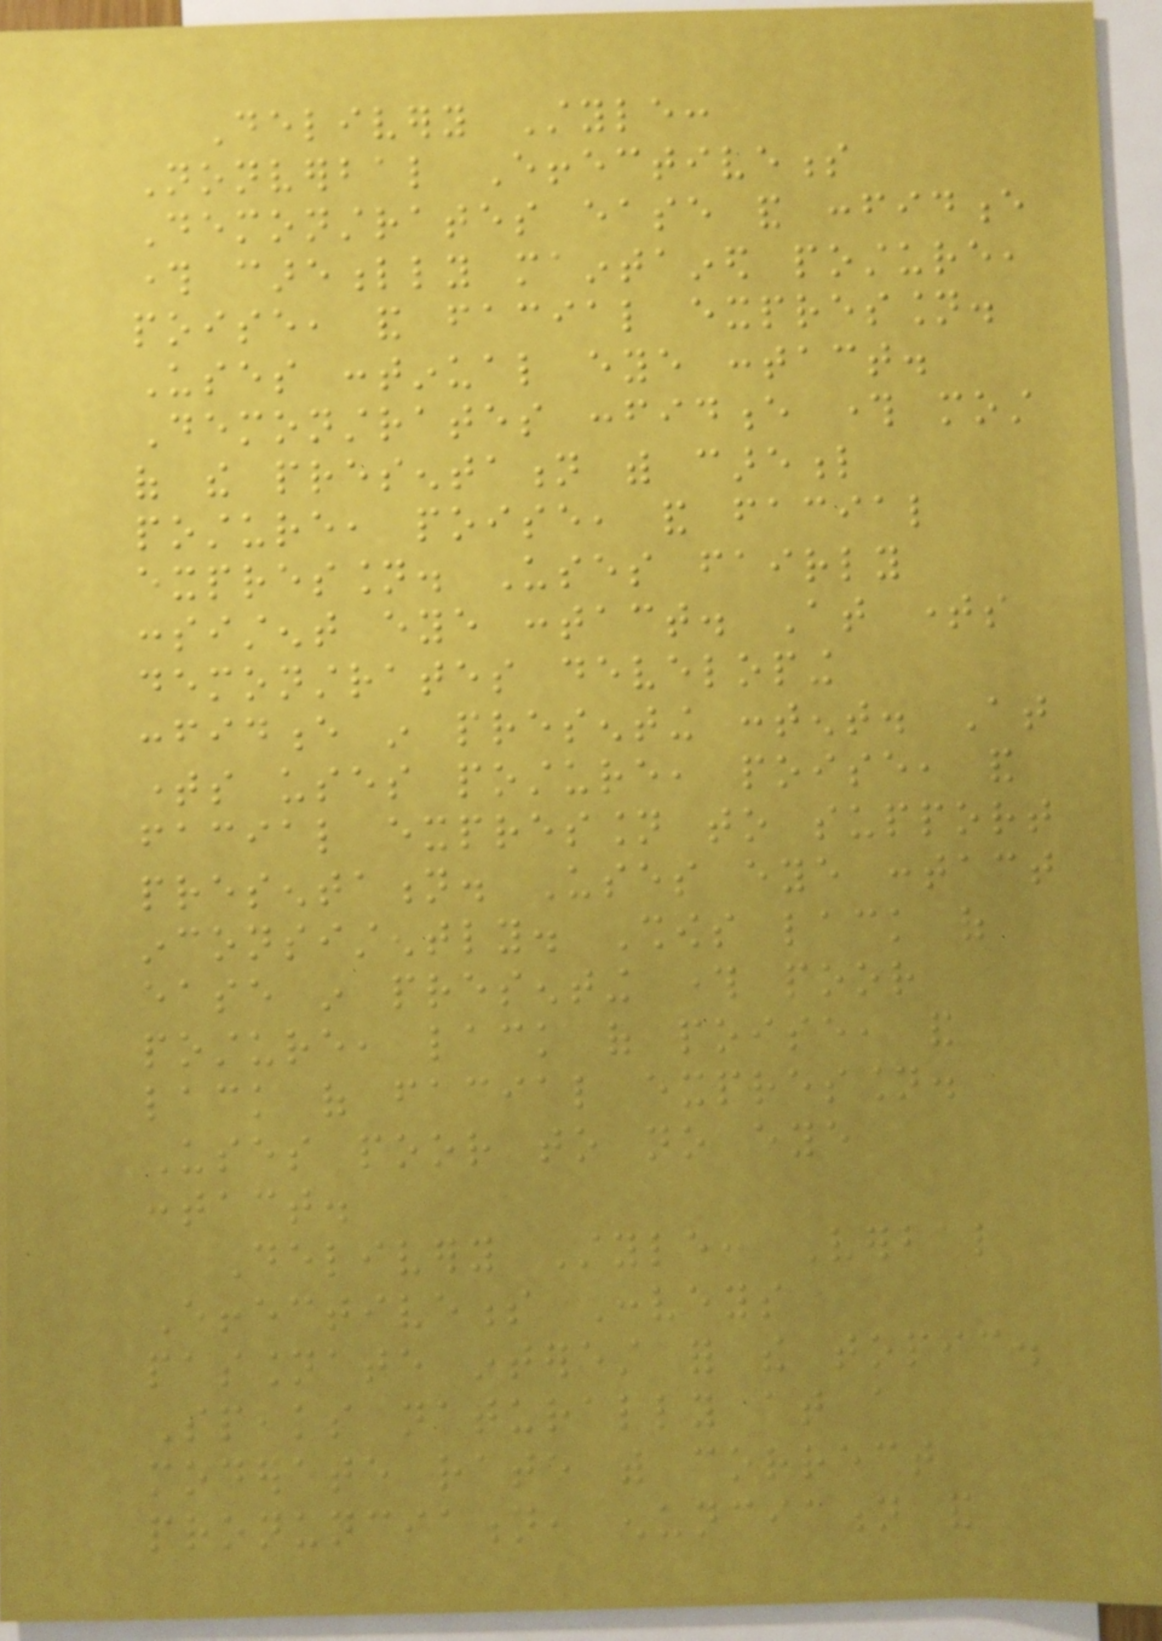Delivery Style:
Nonverbal Effectiveness
Demonstrates ease and confidence
through carefully maintained posture,
poise, and facial expression.
Uses continual eye contact.
Demonstrates confidence through most
of the presentation with careful
posture, poise, and facial
expression. Uses fairly
consistent eye contact. At times
demonstrates developing
confidence in presenting content. At
times uses posture, poise, and
facial expression to support
presentation. Uses eye contact
inconsistently. Shows lack of
ease in presenting through poor
posture, lack of poise, and
lack of facial expression.
Uses poor to no eye
contact.
Delivery Style: Verbal
Effectiveness Conveys
passionate interest for the topic.
Speaks naturally at a
moderate rate with correct
pronunciation, enunciation and
